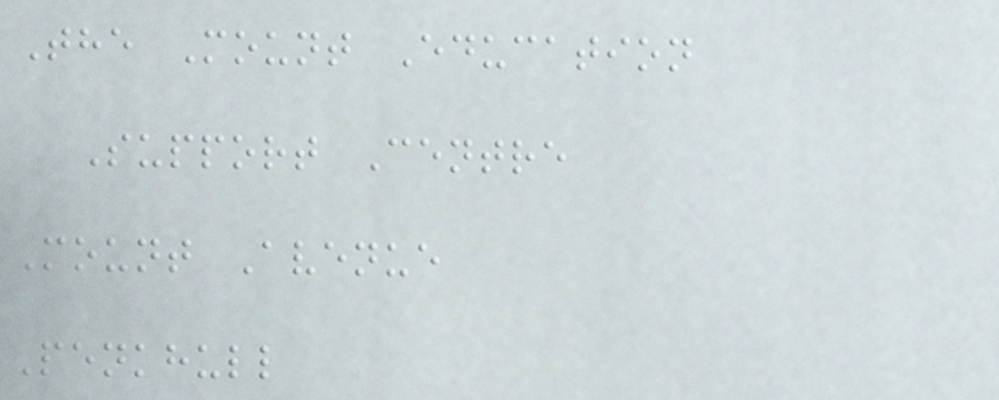The Mount Education
Support Centre
Mount Avenue
Penkhull
